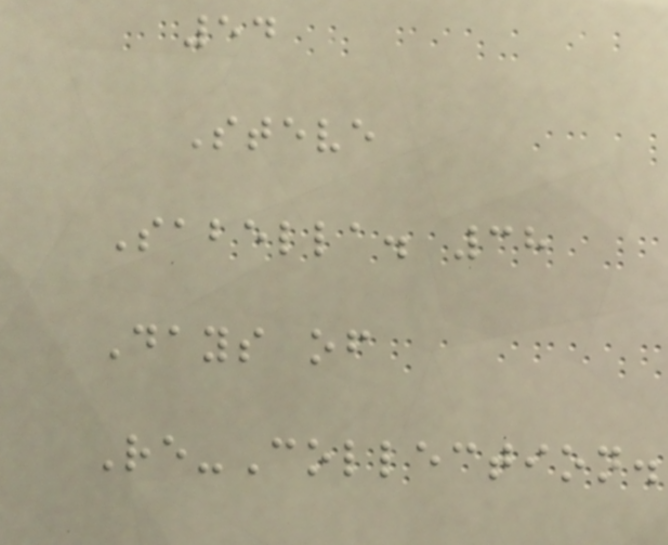54
Steve
Sabella. 38
Days of
Re-Collection.
